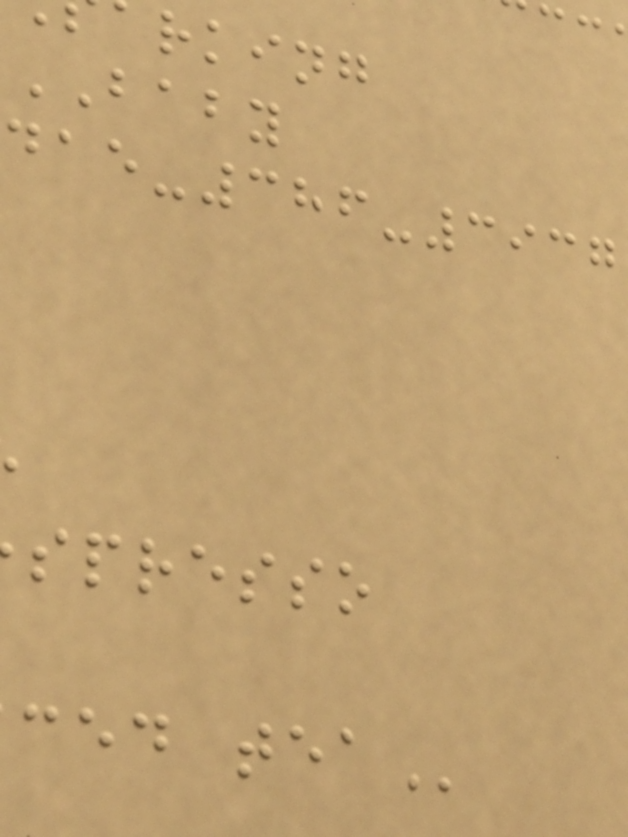rking
BABY
-386-3937
spresso
